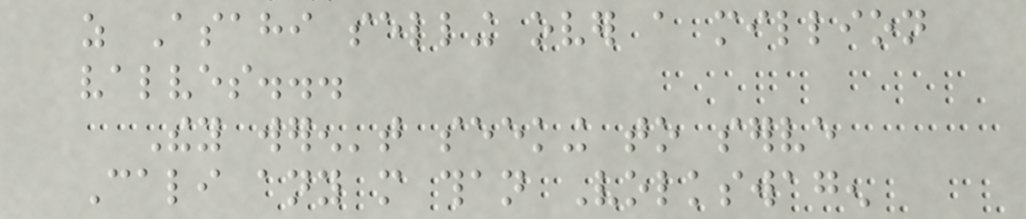as Asahi selling over a million
valves...
They weren't seeking to serve
Cali any more than Volkswagen
